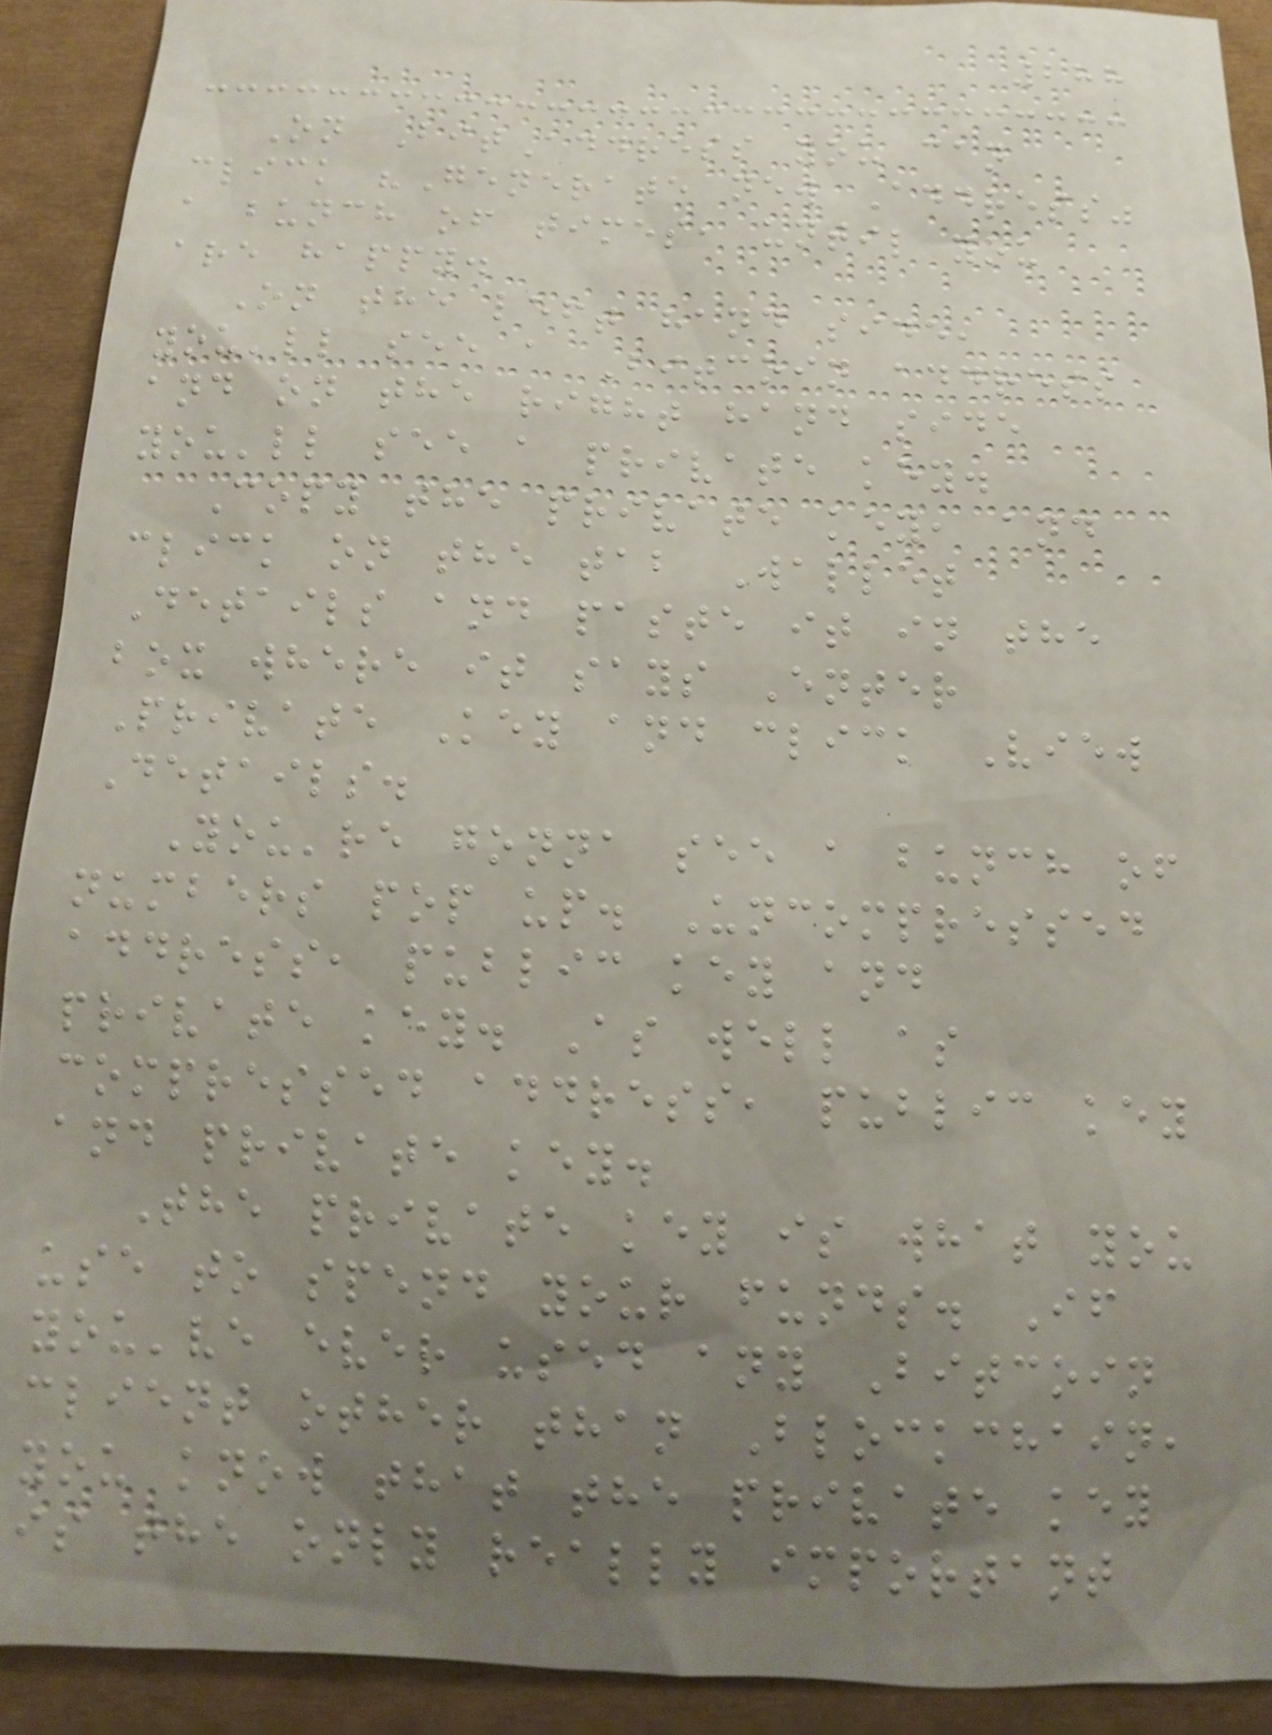288
On BitAddress you can
click "Generate new Address"
a bunch of times, until you
are happy.
On the left hand side,
you'll see a Bitcoin address
and on the right hand side
you'll see a private key.
Copy the private key, and
click on the tab Wallet
Details and paste it in the
box where it says Enter
Private Key and click View
Details.
You're gonna see a bunch of
numbers pop up. Uncompressed
address, public key and
private key. As well as
compressed address, public key
and private key.
The private key is what you
use to spend your funds. If
you've ever used any Bitcoin
client other than Blockchain,
you know that the private key
is the only really important
